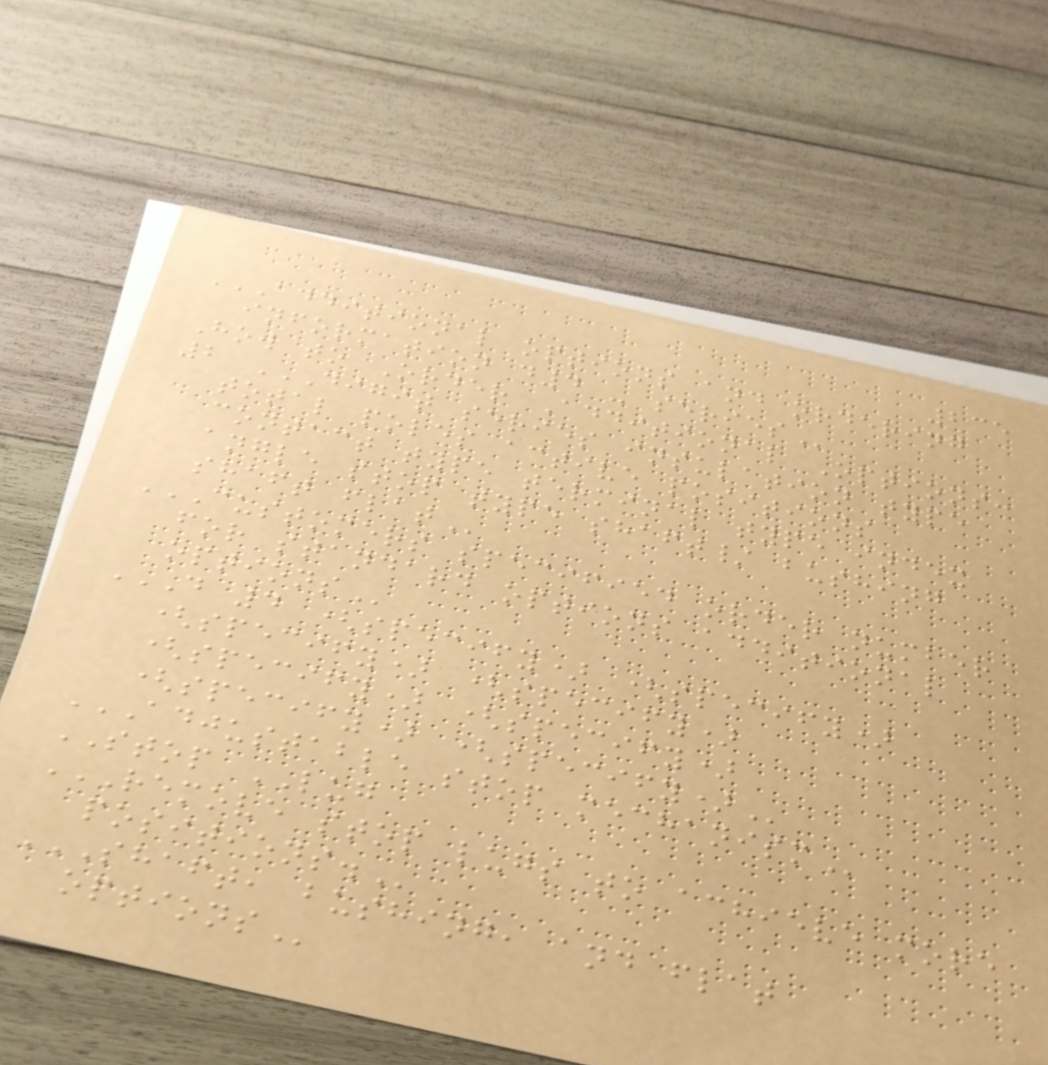235
ADDITIONAL OPTIONS AND ORDERING
INFORMATION D4 - SERIES
How to Order Additional Options:
2 DIGIT SERIES INSULATION TYPE
TOTAL POLES ACTIVE POSITIONS
CONTACT TYPE TERMINAL TYPE INDEX
ANGLE STOP TYPE SHAFT/ BUSHING
SHAFT FLAT
CUSTOMERS SPECIFIED ORDER NUMBER
FOR STANDARD OPTIONS ADDITIONAL
OPTIONS
D 4 (SPECIFY) (SPECIFY)
(SPECIFY) (SPECIFY)
(SPECIFY) (SPECIFY)
(SPECIFY) (SPECIFY)
ADJUSTABLE STOP MECHANISM
STOP LUG
REMOVE STOP LUGS TO ACHIEVE MORE
POSITIONS.
SHAFT, BUSHING, AND FLAT
OPTIONS
